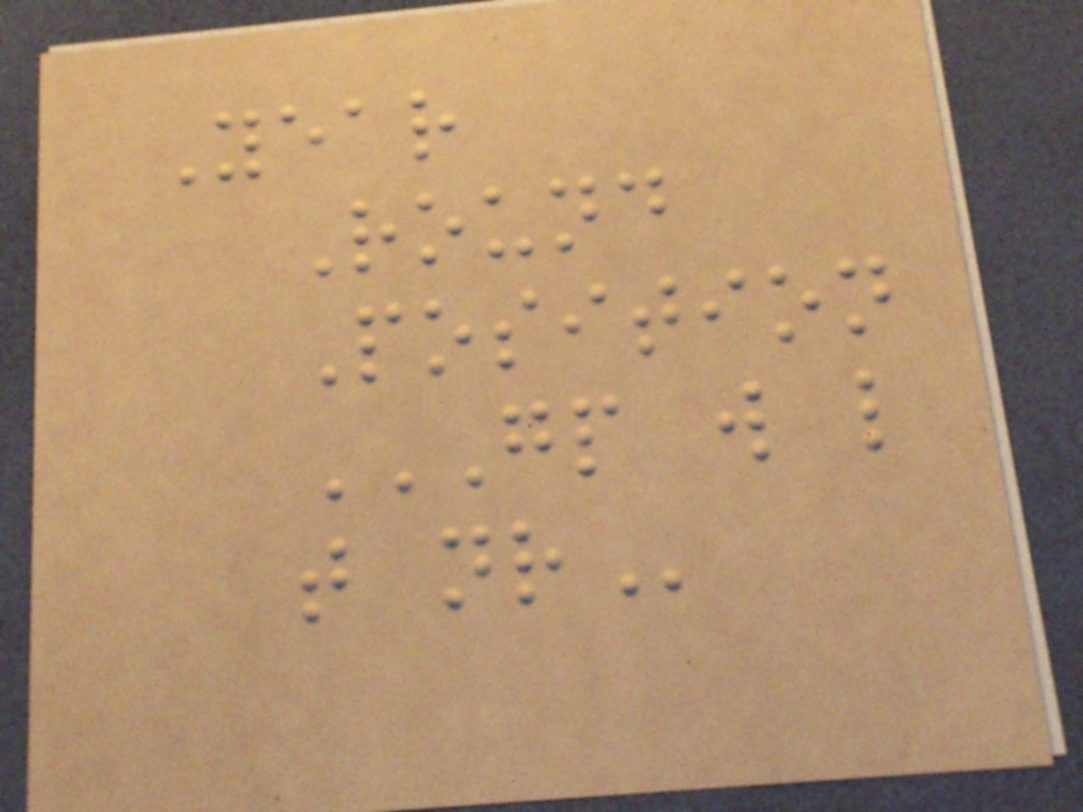Year
Round
Position
GP W L
T NR
